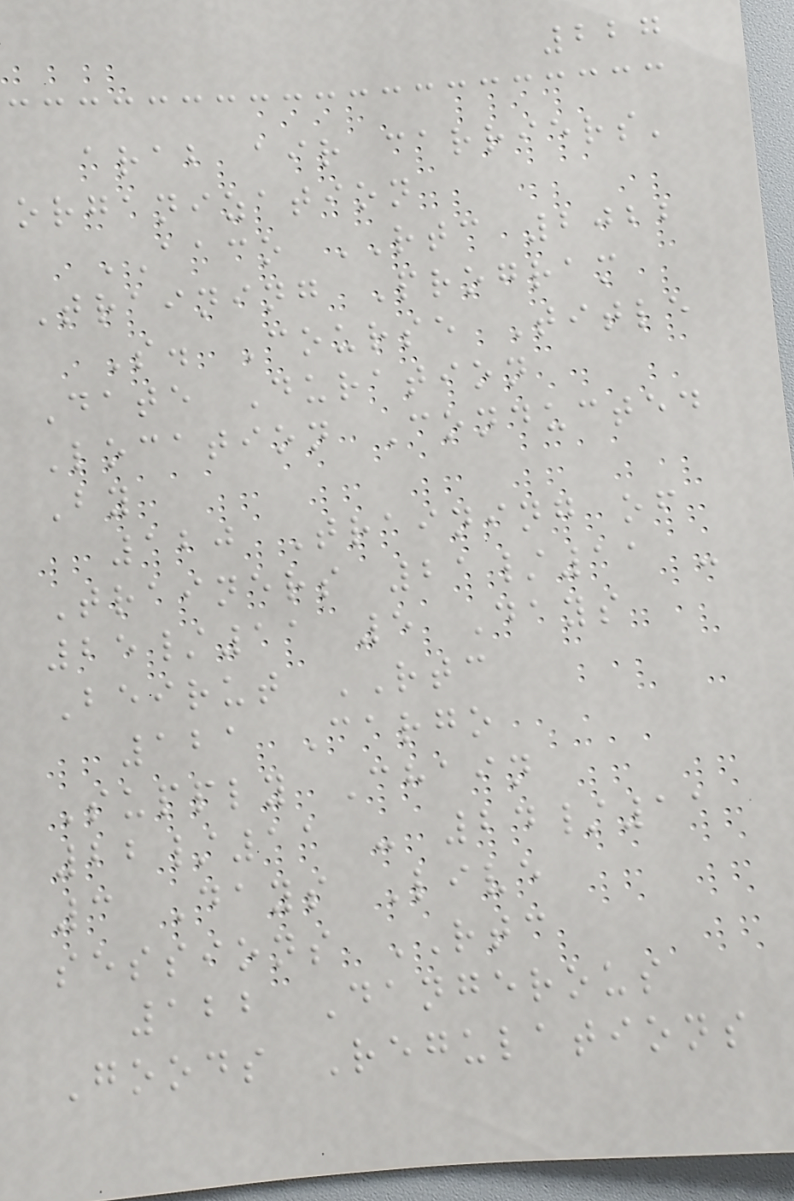227
arab air carriers'
organization
AACO RTC 2022
Training Program
S. Course Title
Date Duration
Location Conducted
By
120 Training of
Trainers 21/11 -
25/11 5 Days
Beirut RTC
121 Cargo
Supply Chain
22/11 - 24/11
3 Days Live
sessions RTC
122 Dangerous
Goods Regulations
